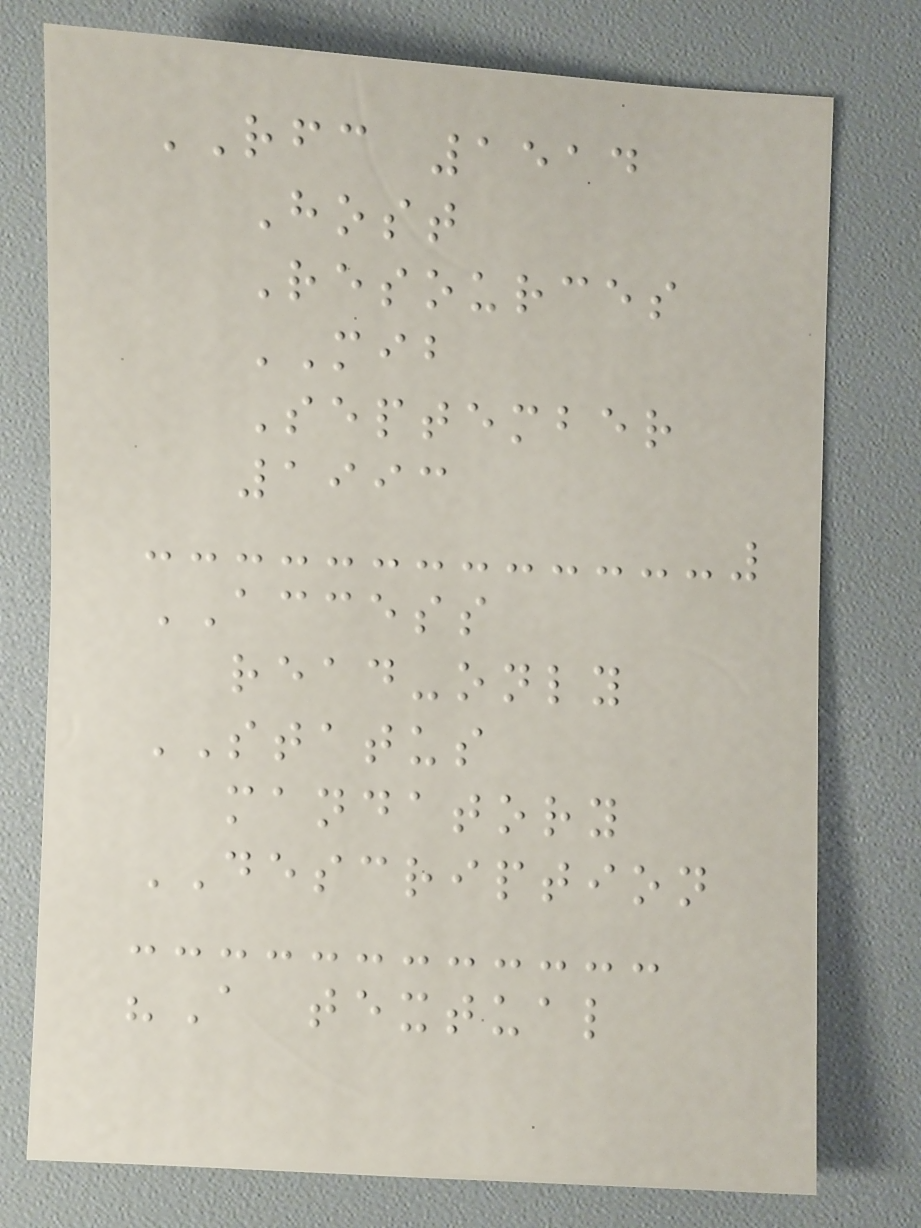RFC 1514
Host
Resources
MIB
September
1993
ACCESS
read-only
STATUS
mandatory
DESCRIPTION
"A textual
